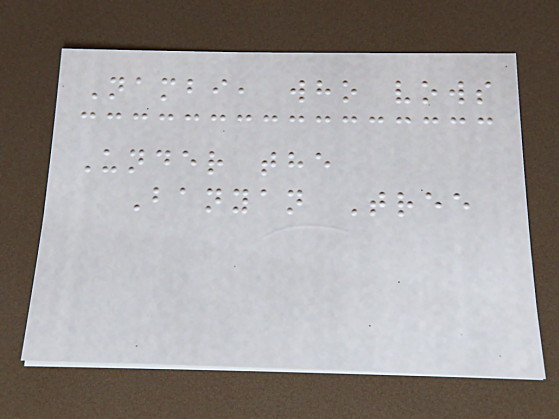Nambi, who vows
Under the
Banyan Tree
